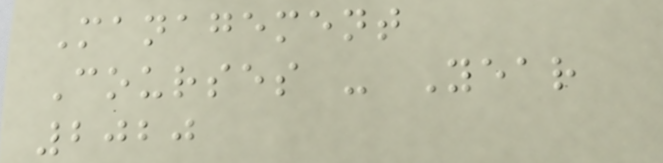Management
Courses - Year
2020
